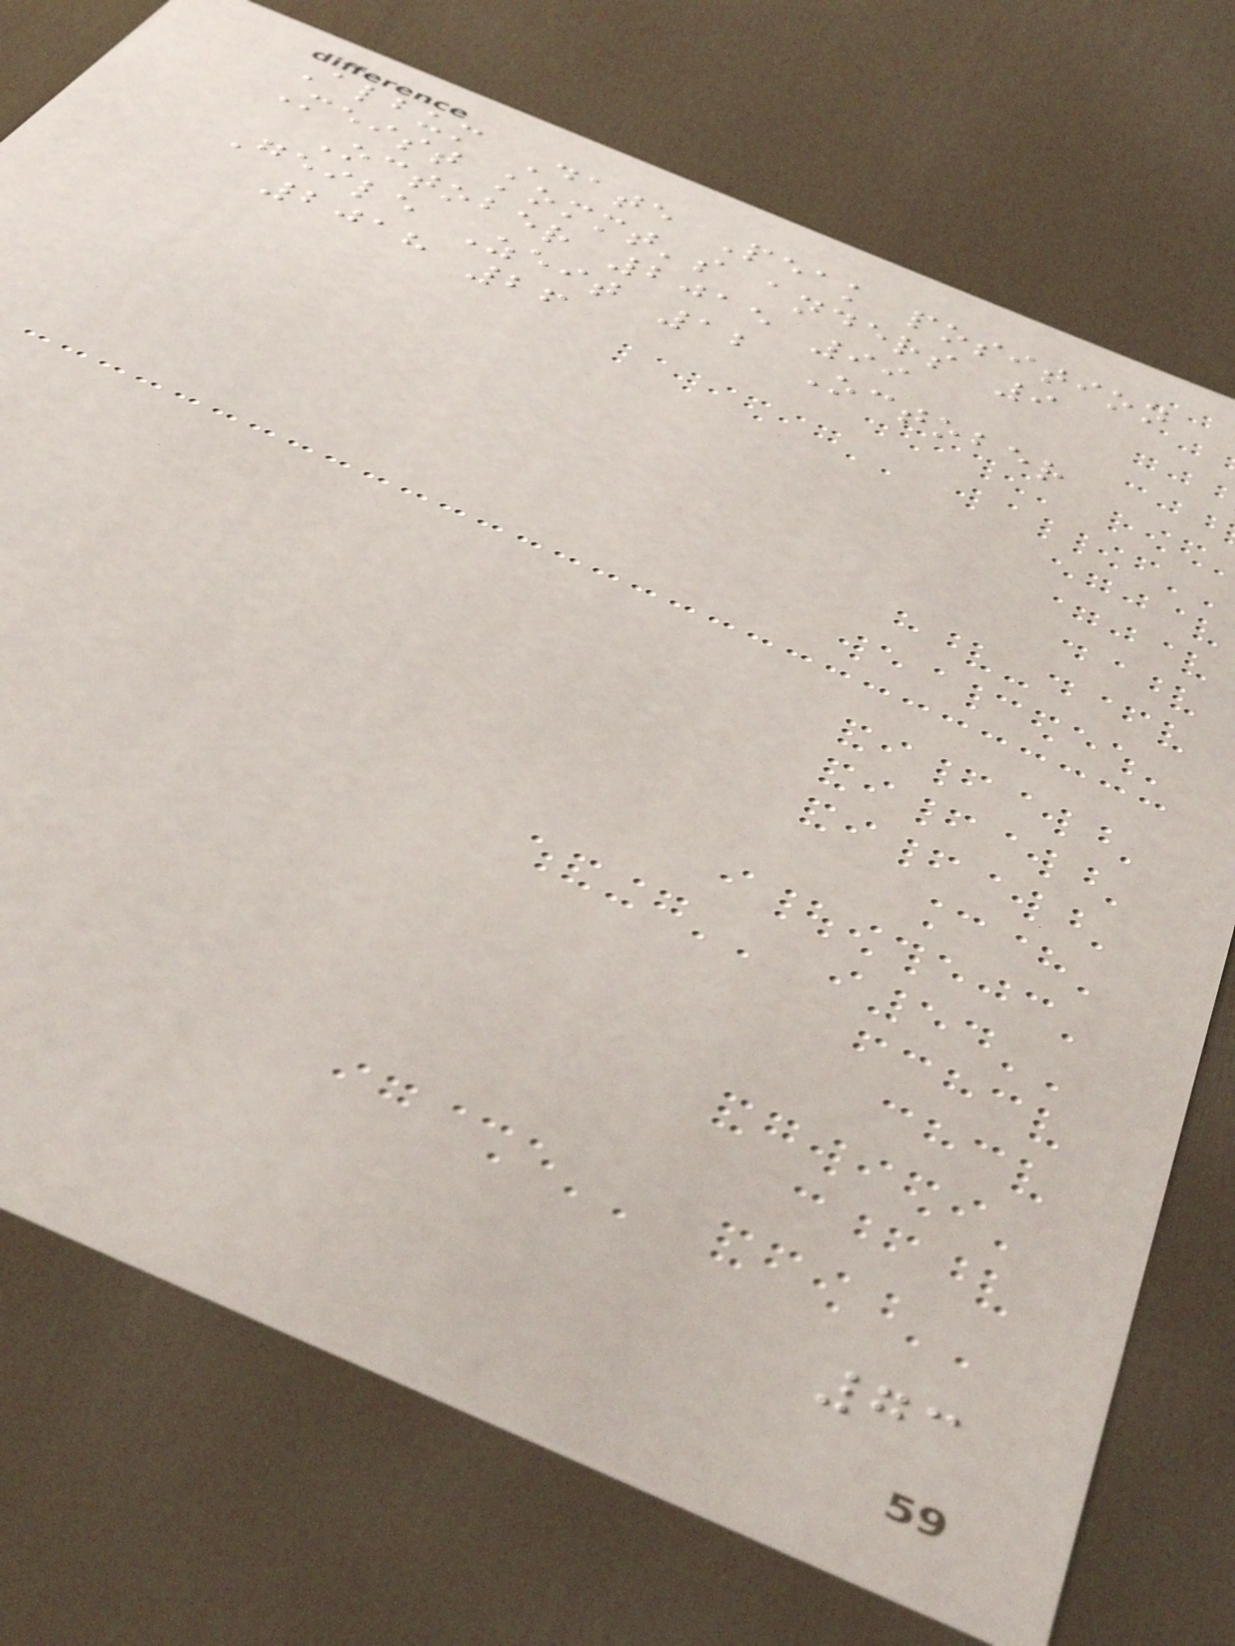Album Date Peak position
Meist kommt's anders 9
October 2015 99
Geile Zeit 12 October
2018 26
73
